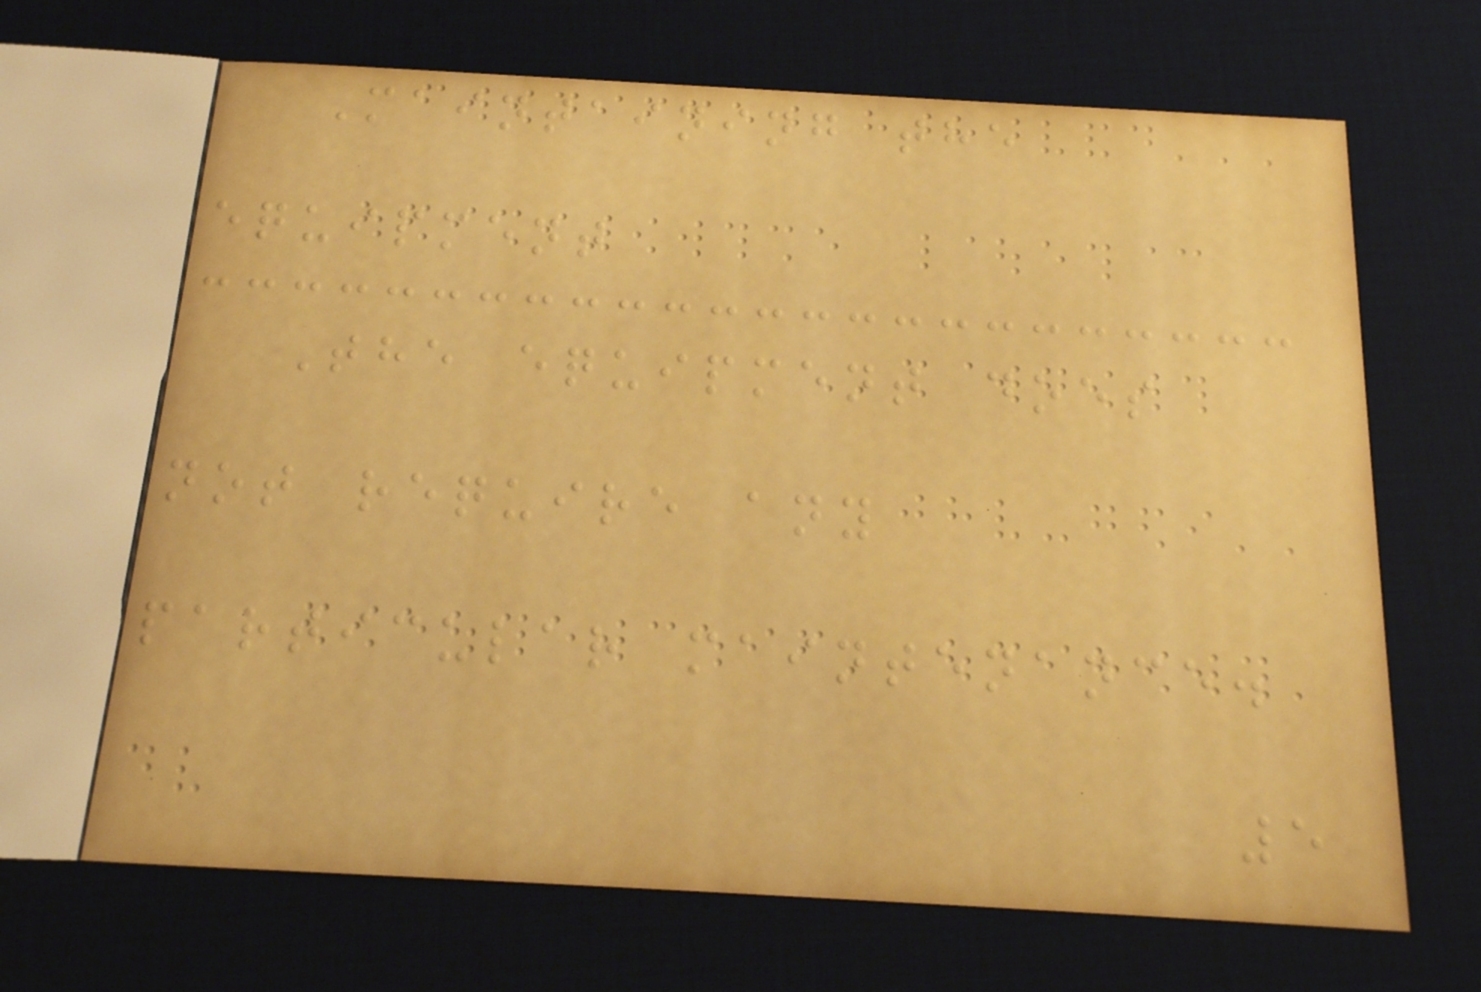Maintaining the
equipment
The equipment does
not require any
particular maintenance.
5
